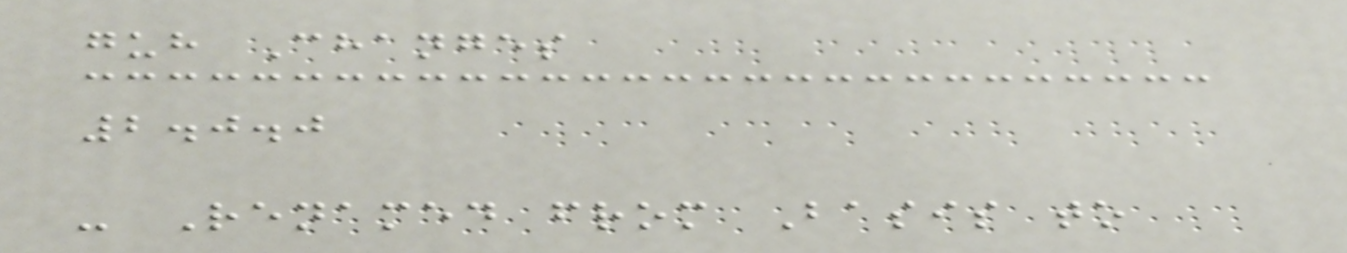guh Changes
2.0.0
- Renamed from Basis to
